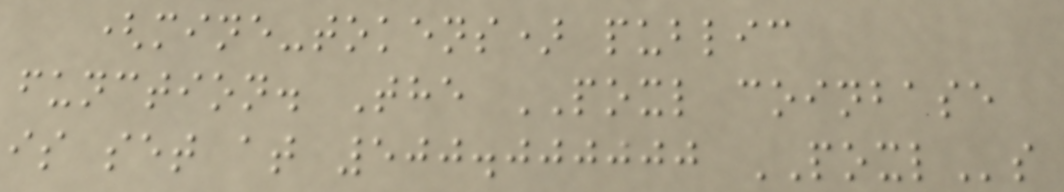(mine-tokens) public
function. The POXL coinbase
is set at 500.000000 POXLs
